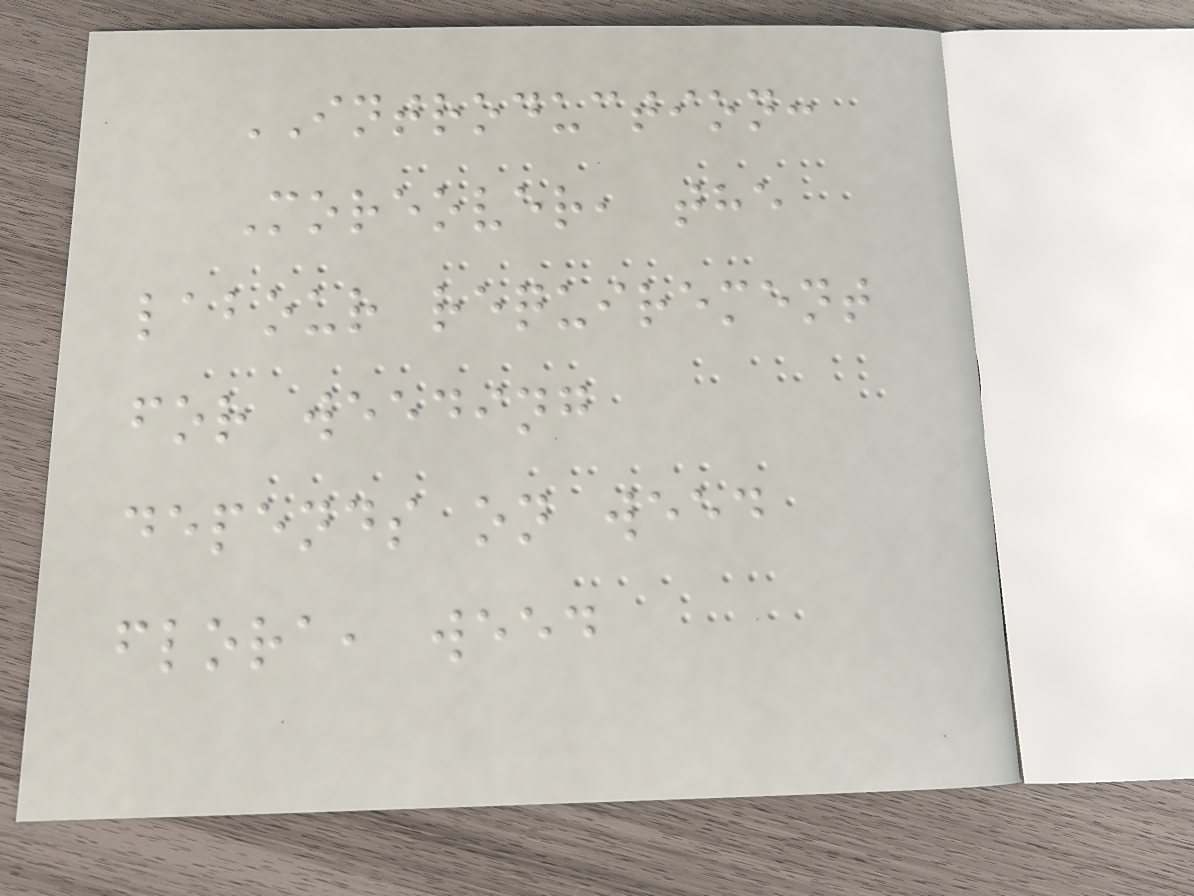INTRODUCTION:
Moreover, the
labour requirement
for weeding
depends on weed
flora, weed
